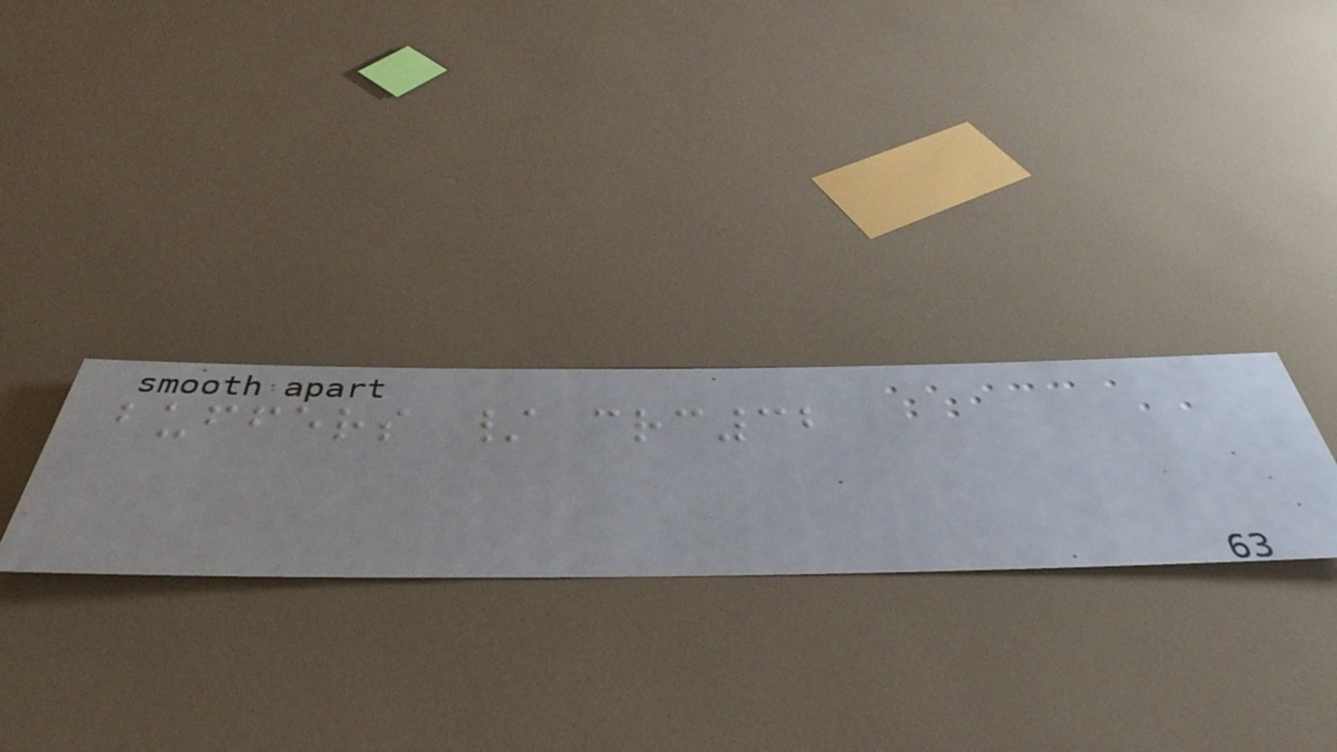buffers / crc32
